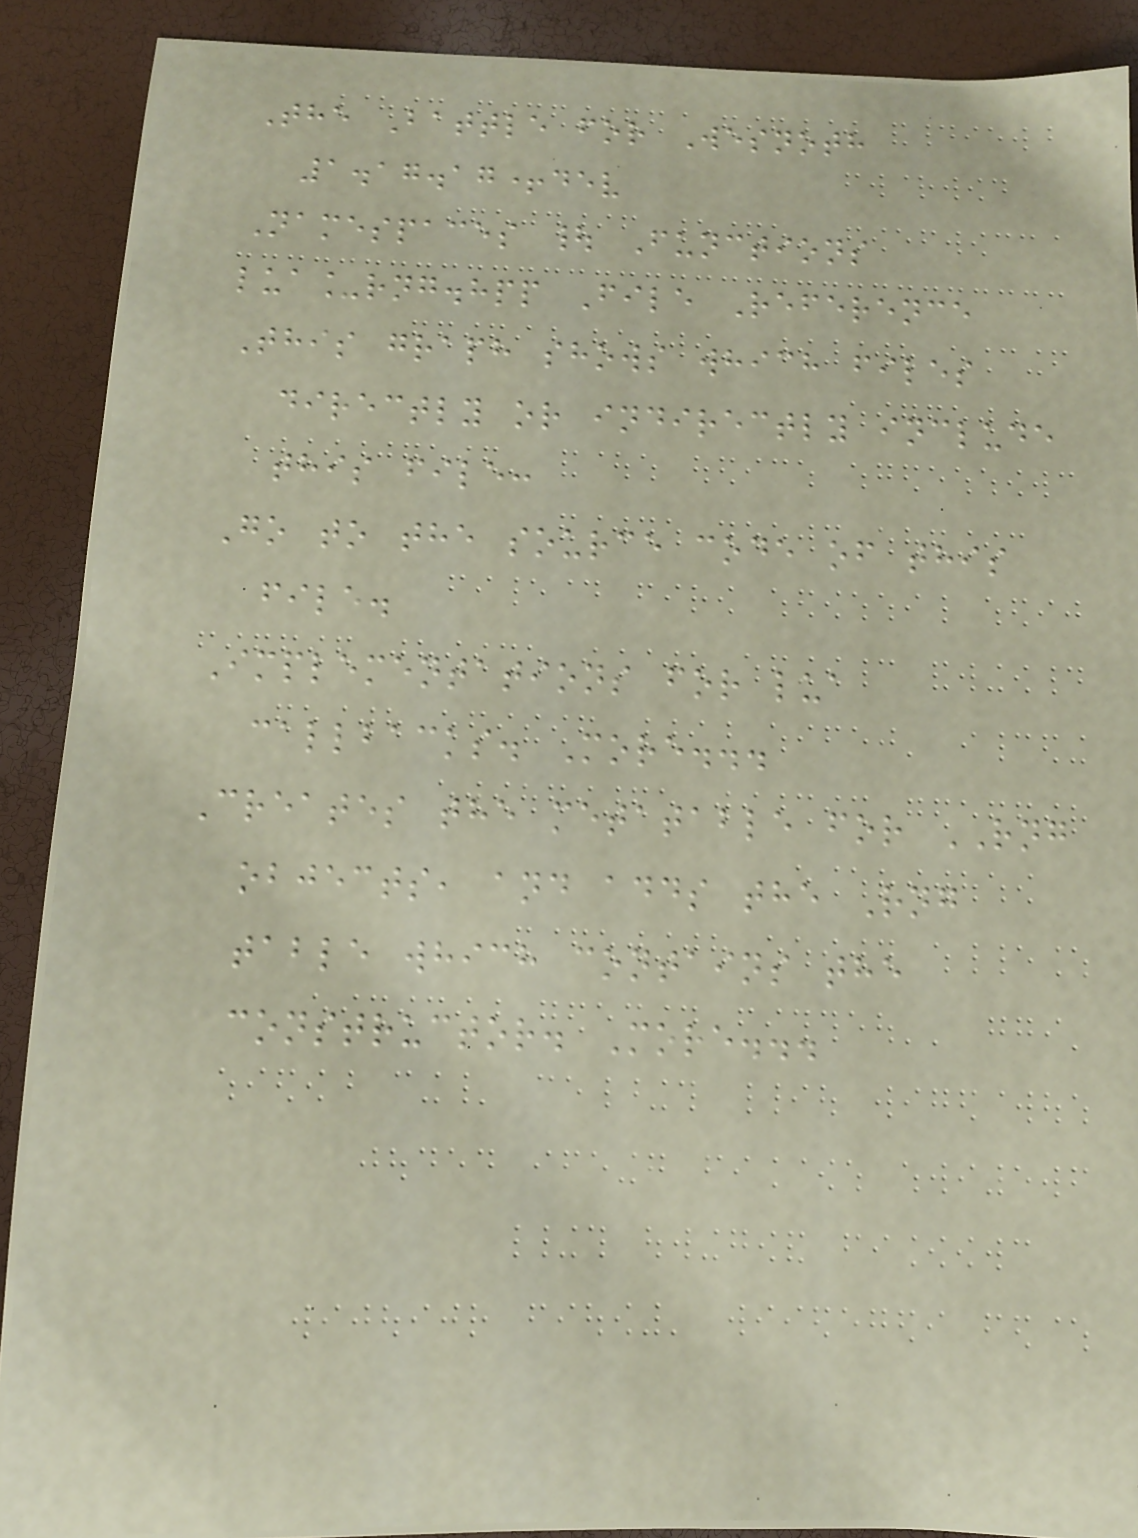The Battle for Wesnoth
1.17.17+dev
Namespaces | Functions
lua_rng.hpp File Reference
This graph shows which files
directly or indirectly include
this file:
Go to the source code of this
file.
Implementations for lua
callbacks. More...
Creates the metatable for RNG
objects, and adds the Rng
table which contains the
constructor. More...
